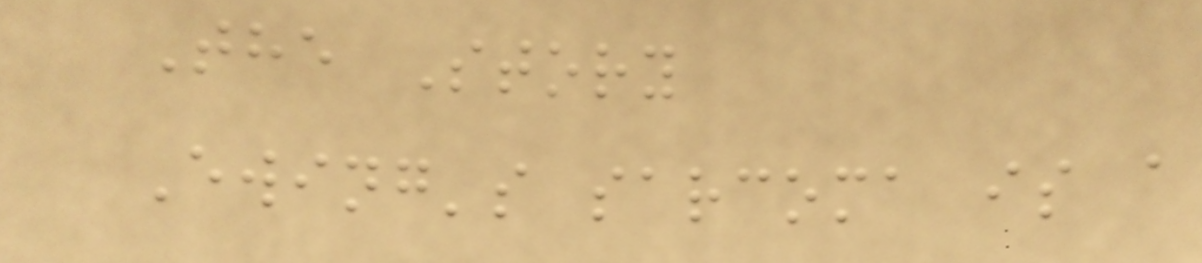The Story
Ewing's sarcoma is a
